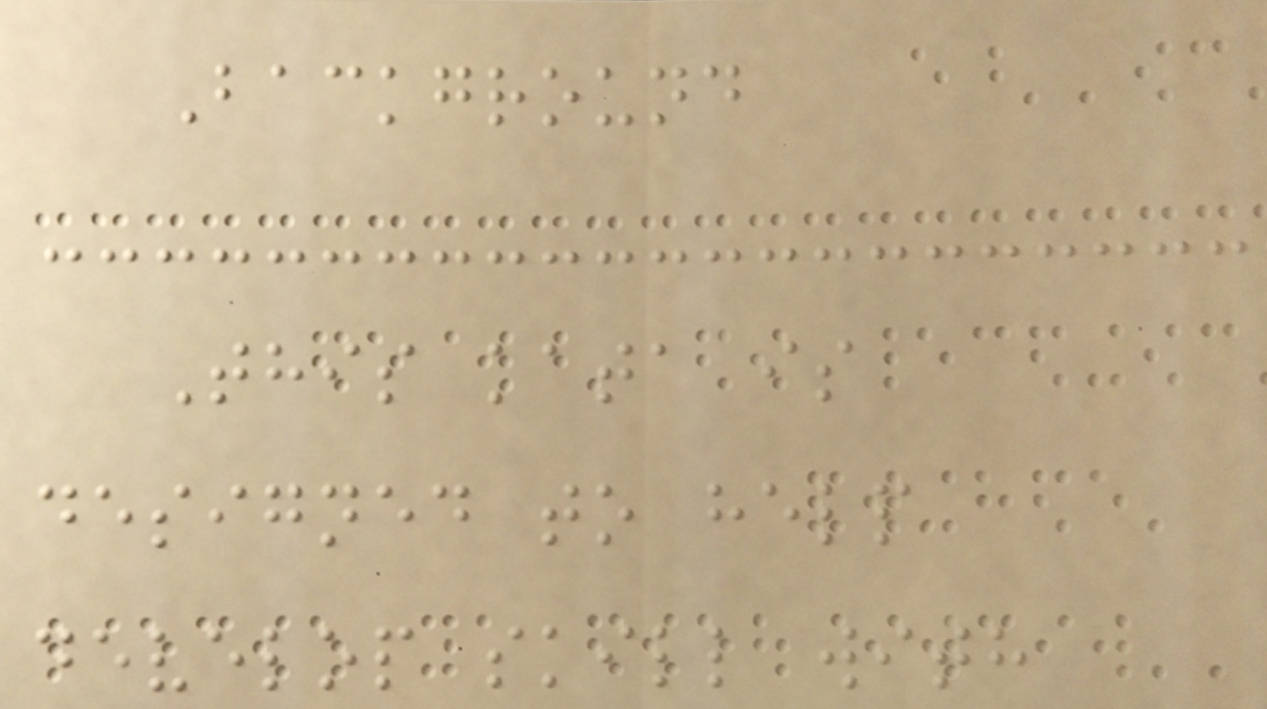Background
This kata is
designed to help
develop skill with
